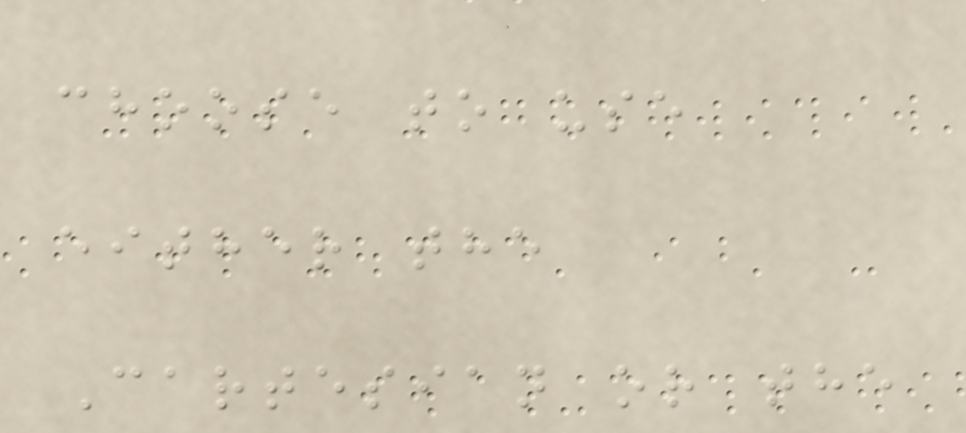choose to use
either the
Cartesian or the
